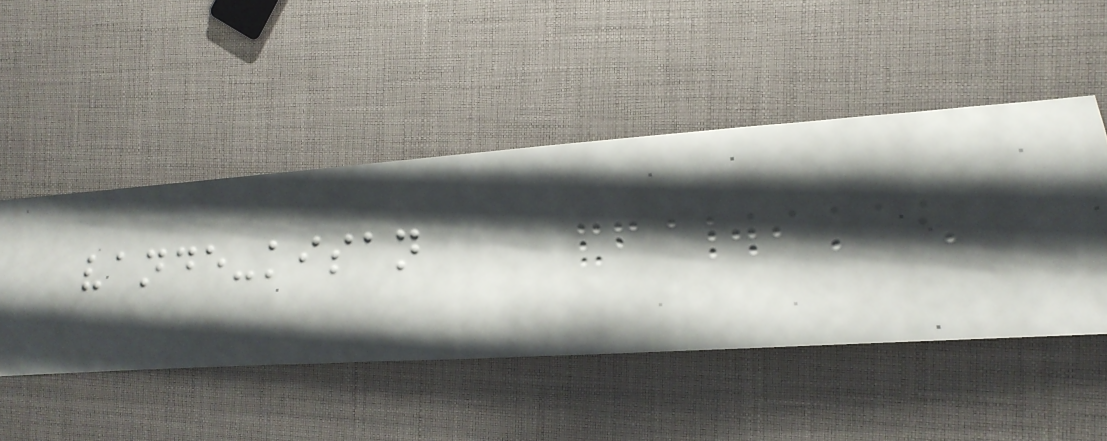vande-kisan
